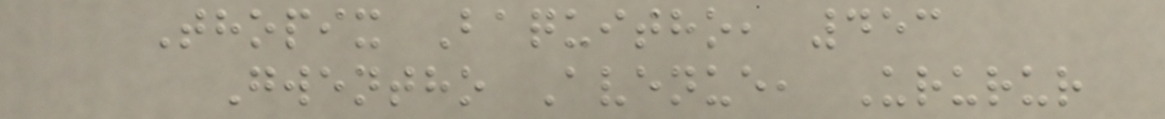Thopix Baquitho, 453
Gwentho Avenue, Ururur
